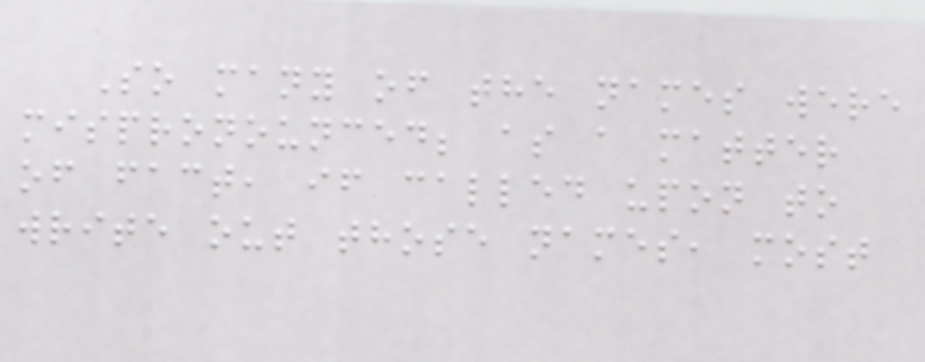So many of the names were
mispronounced; as a matter
of fact, if called upon to
write out those names, most
